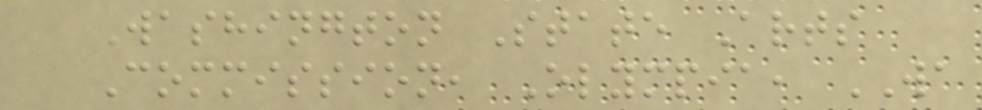Washington State Arts
Commission, Olympia, WA
